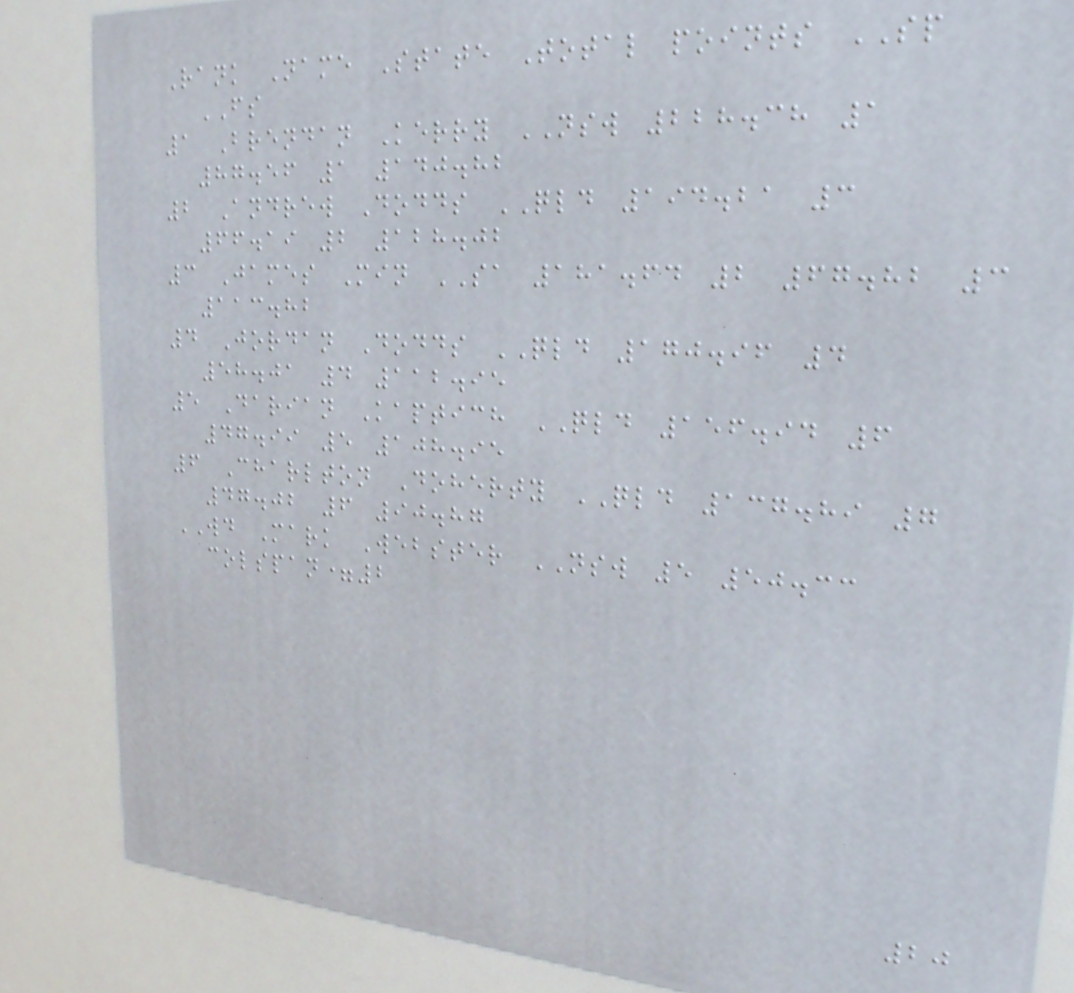Rank Name State Total points SP
FS
1 Brendan Kerry NSW 228.38 1
87.56 1 140.82
2 Andrew Dodds QLD 194.21 3
66.19 2 128.02
3 James Min SA 181.64 2 67.82 3
113.82
4 Jordan Dodds QLD 170.96 4
58.01 4 112.95
5 Darian Kaptich QLD 156.94 6
47.99 5 108.95
6 Charlton Doherty QLD 137.89 7
47.02 6 90.87
WD Mark Webster NSW 5 50.33
colspan=2
20
